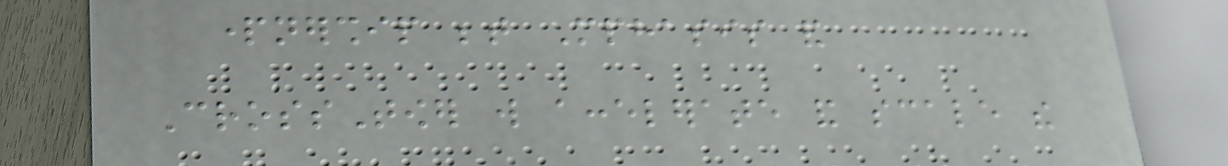partnership between Mphasis and
CrossTower will accelerate and scale the
